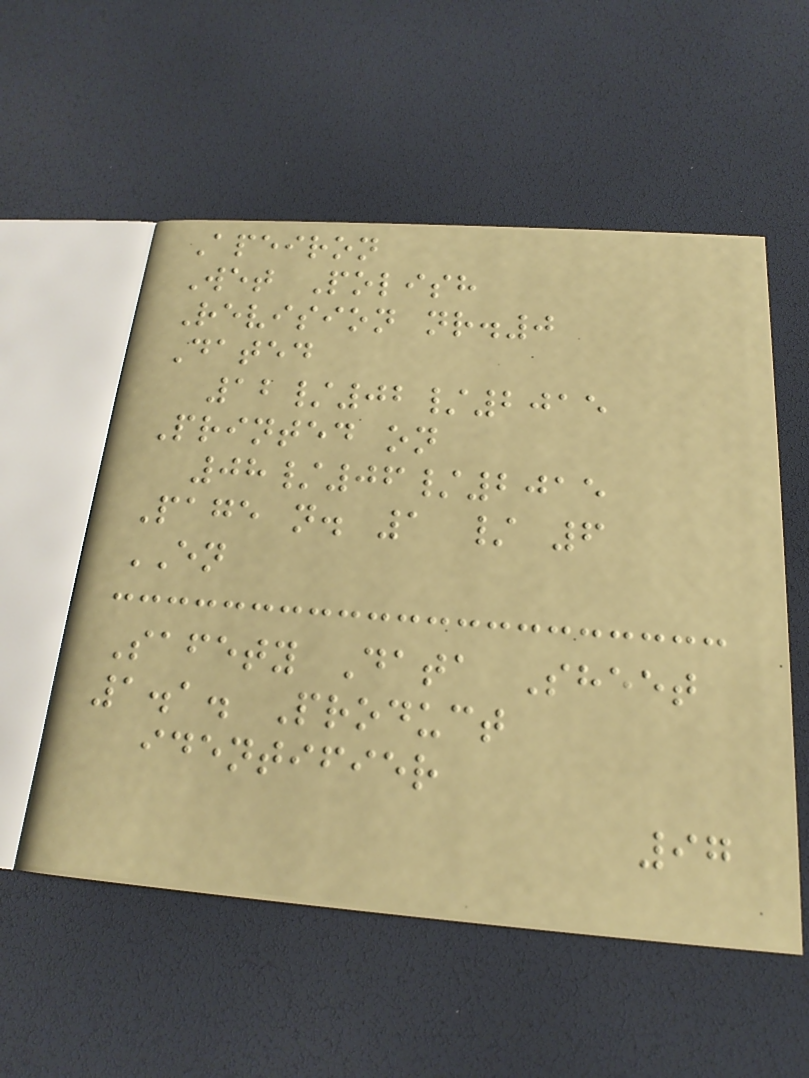Apeiron
Wet Polish
Revision nr.0
Dated
12/02/2015
Printed on
08/06/2015
Page n. 1 / 6
EN
Safety Data Sheet
1.1. Product
identifier
97
